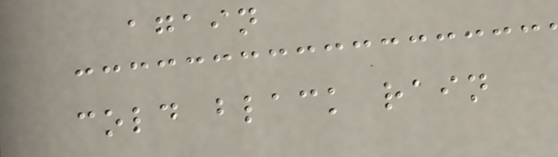again
cold black rain
